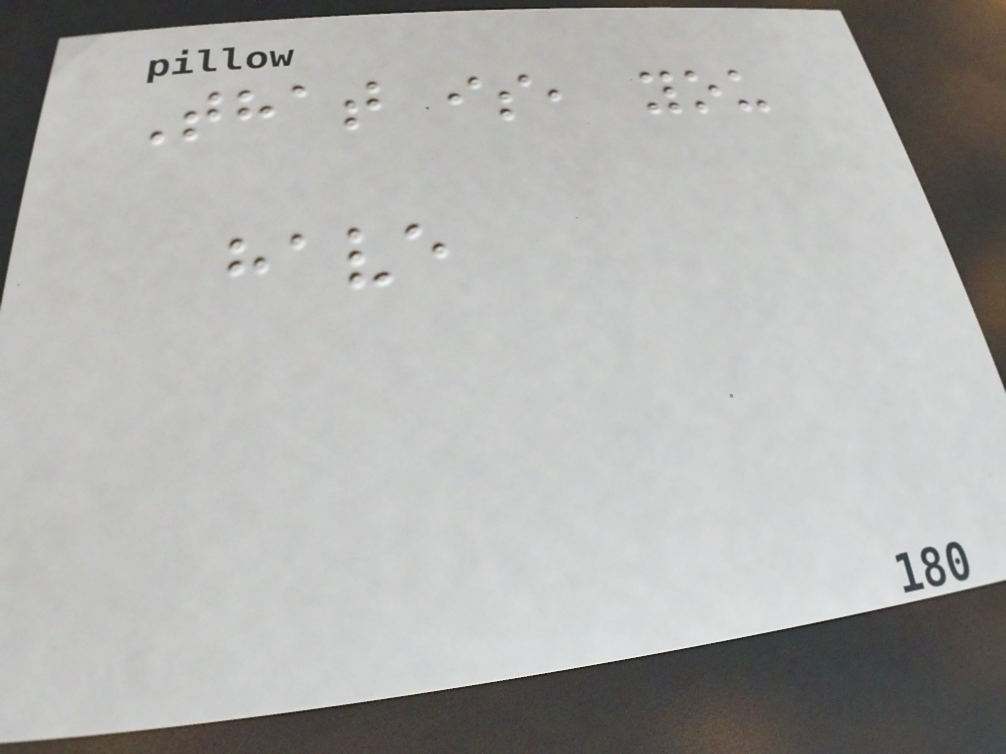That is, you
have
